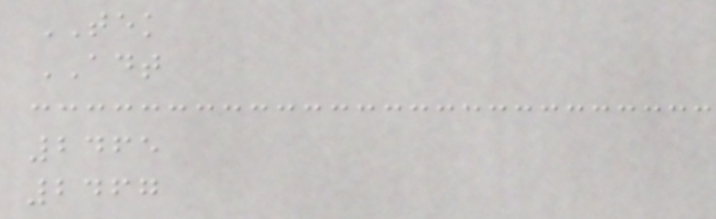TEK
ADT
2465
2467
